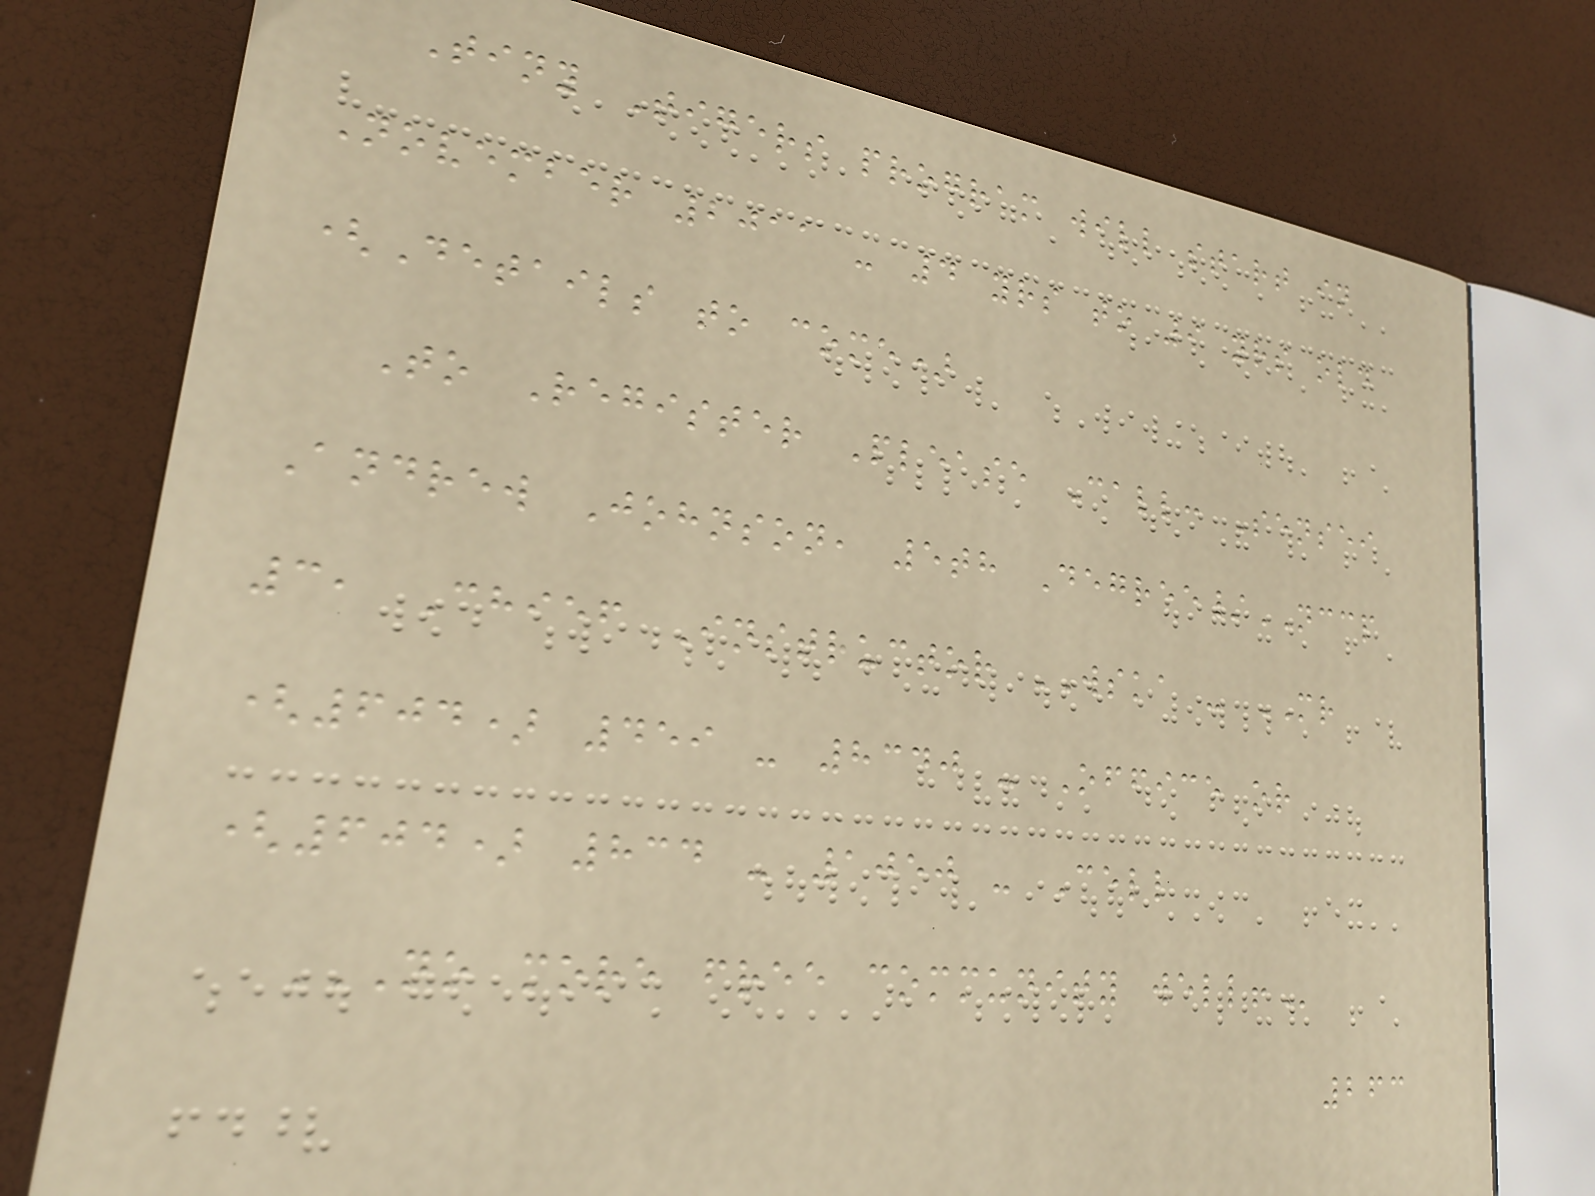Tiny Tigers program will start in
November 2011 - 4 yrs to 9 yrs old
(Details to come)
To Register Please Call: Sensei
Andrew Johnson, 5th Degree/NCCP
3, Chief Instructor WSKA - MR
(604) 459 - 8340 - Office or
(604) 834 - 1050 - Cell
NO MORE FREE COMMUNITY WELL!
263
